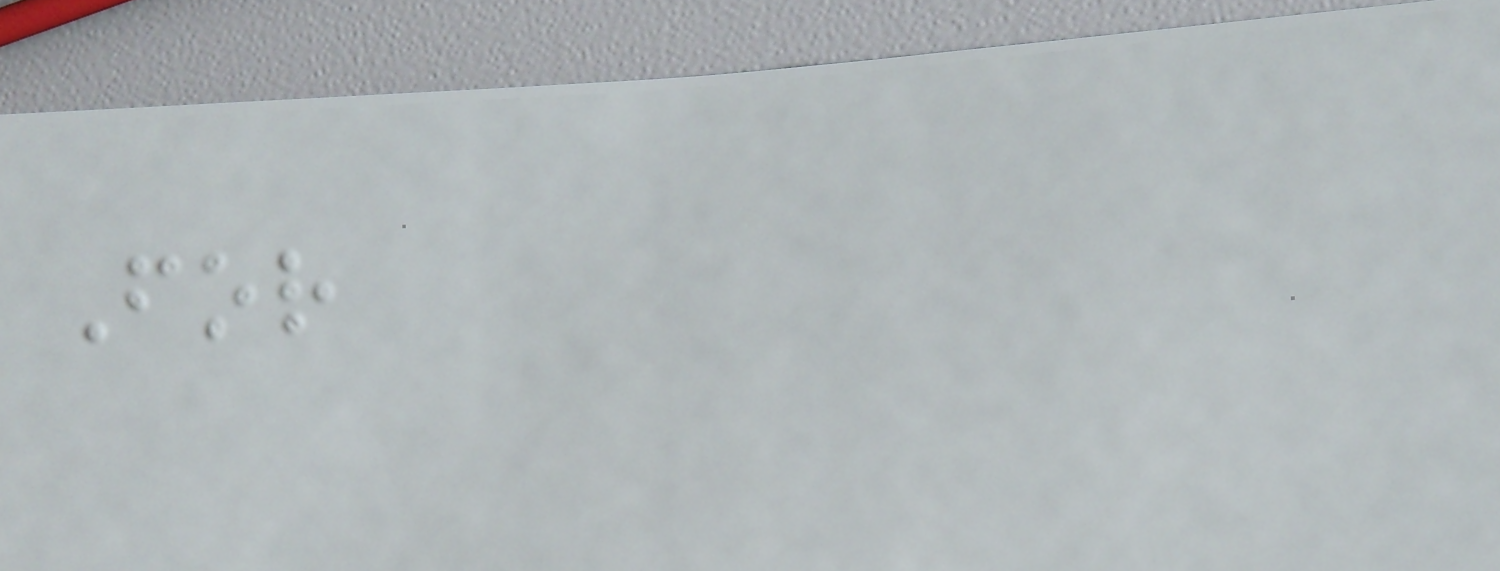For
